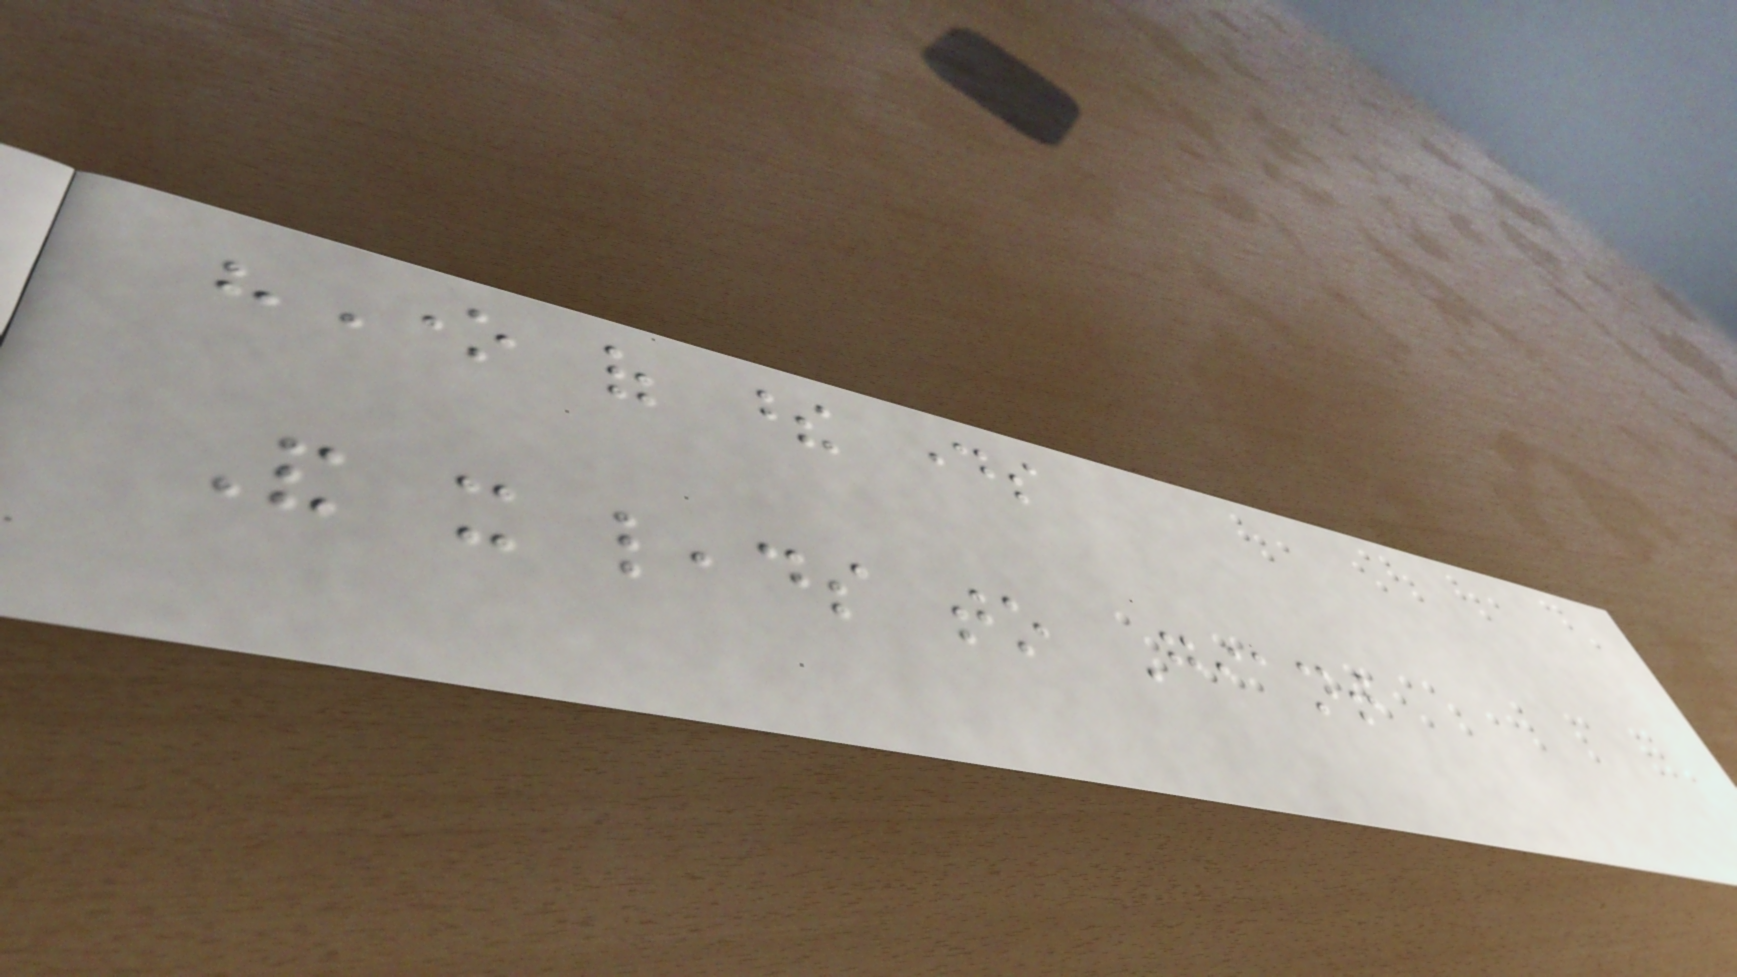"One of these days
And it leads to Giant
